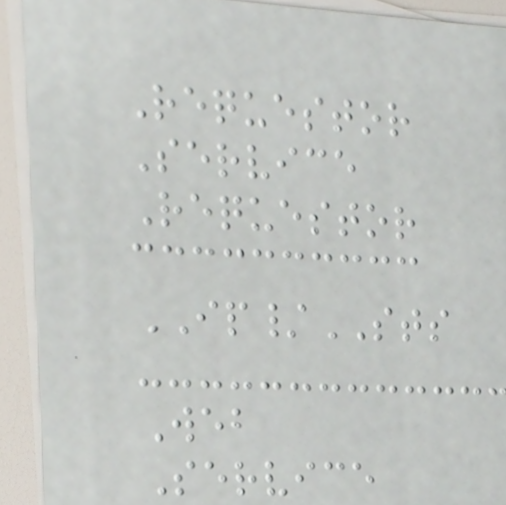Requestor
Service
Requestor
IP/STS
Web
Service
